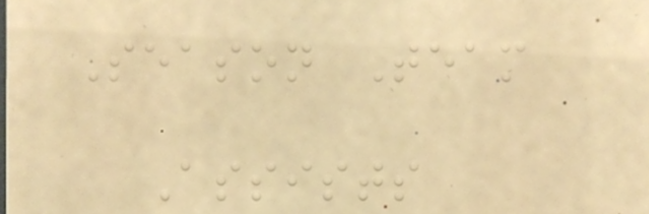Season Team
Assists
